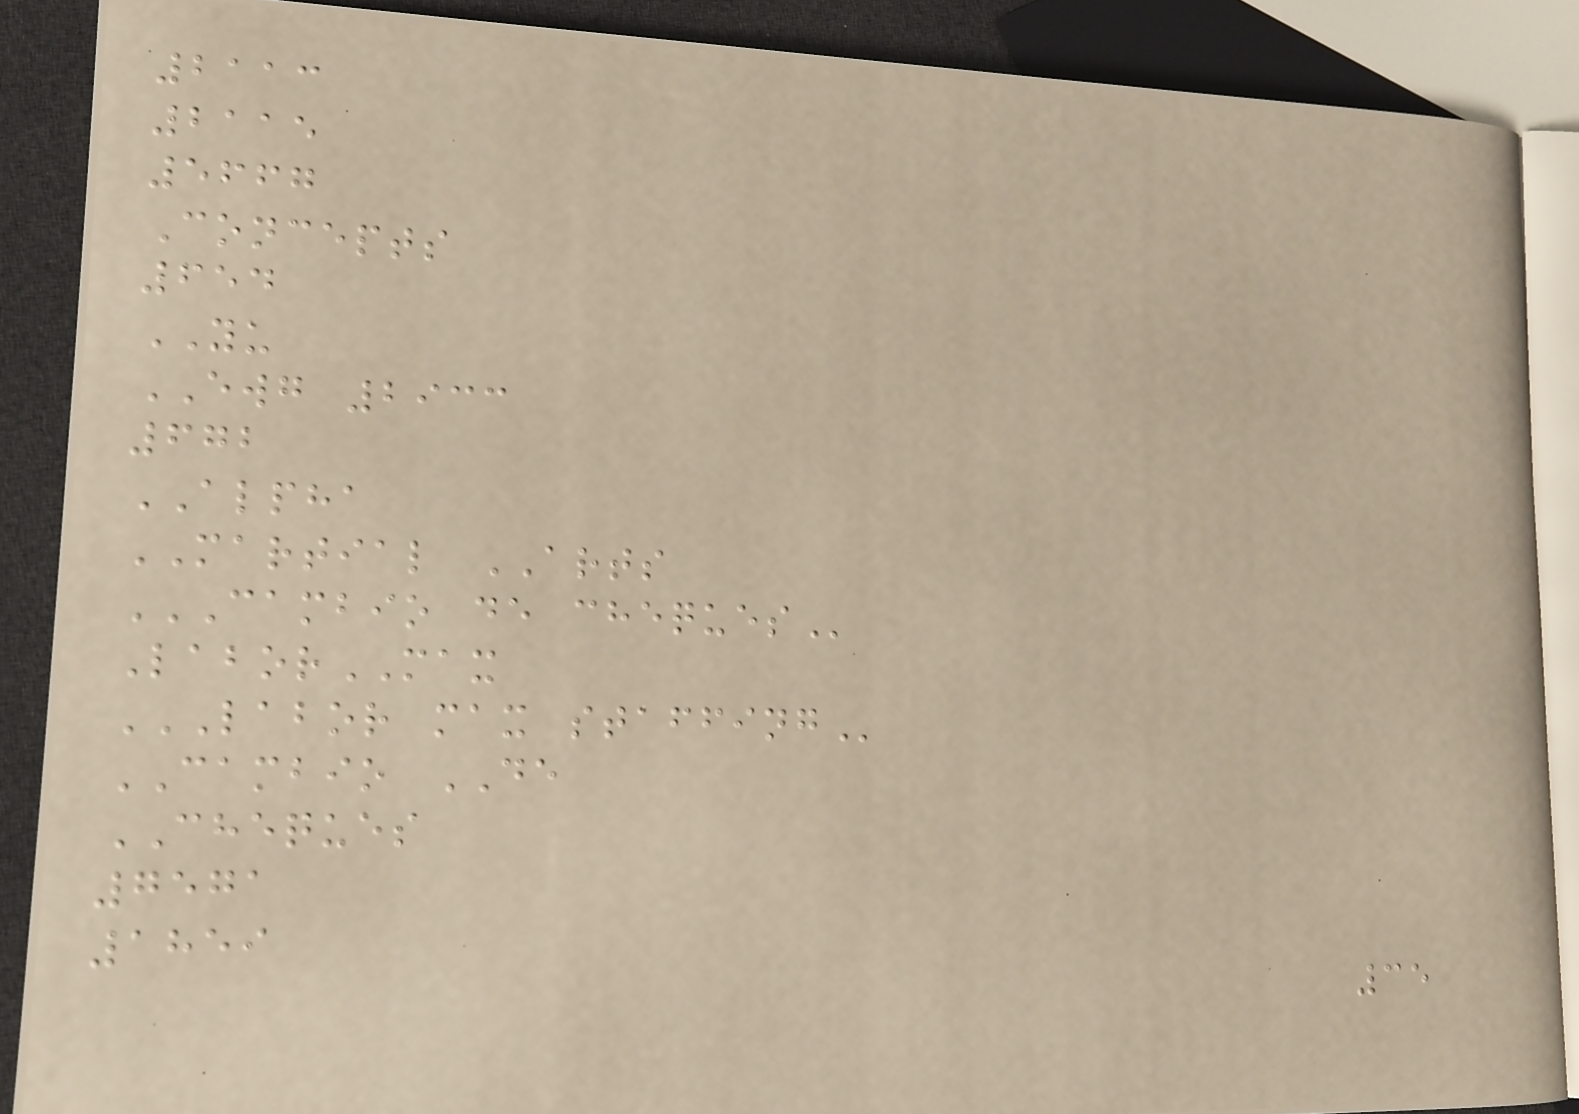2113
2115
5667
Concepts
654
YU
EWG 2933
672
ALPHA
MARTIAL ARTS
CAMBIO DE CHEQUES
LaborMAX
LABOR MAX STAFFING
CAMBIO DE
CHEQUES
7571
1859
35
